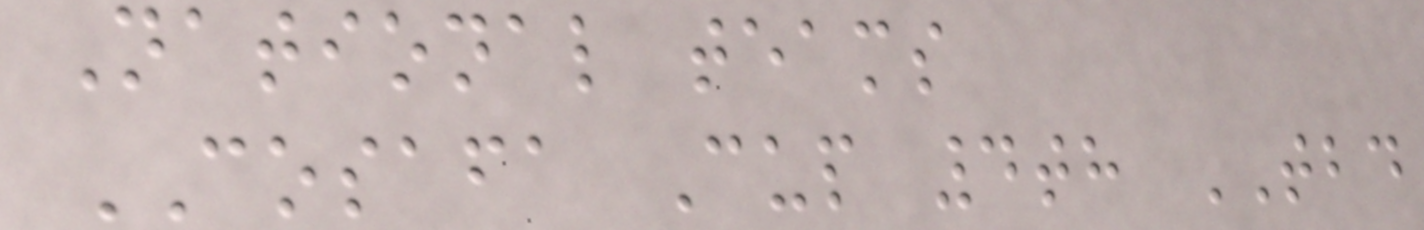National teams
COSAFA Cup 4th TBD
